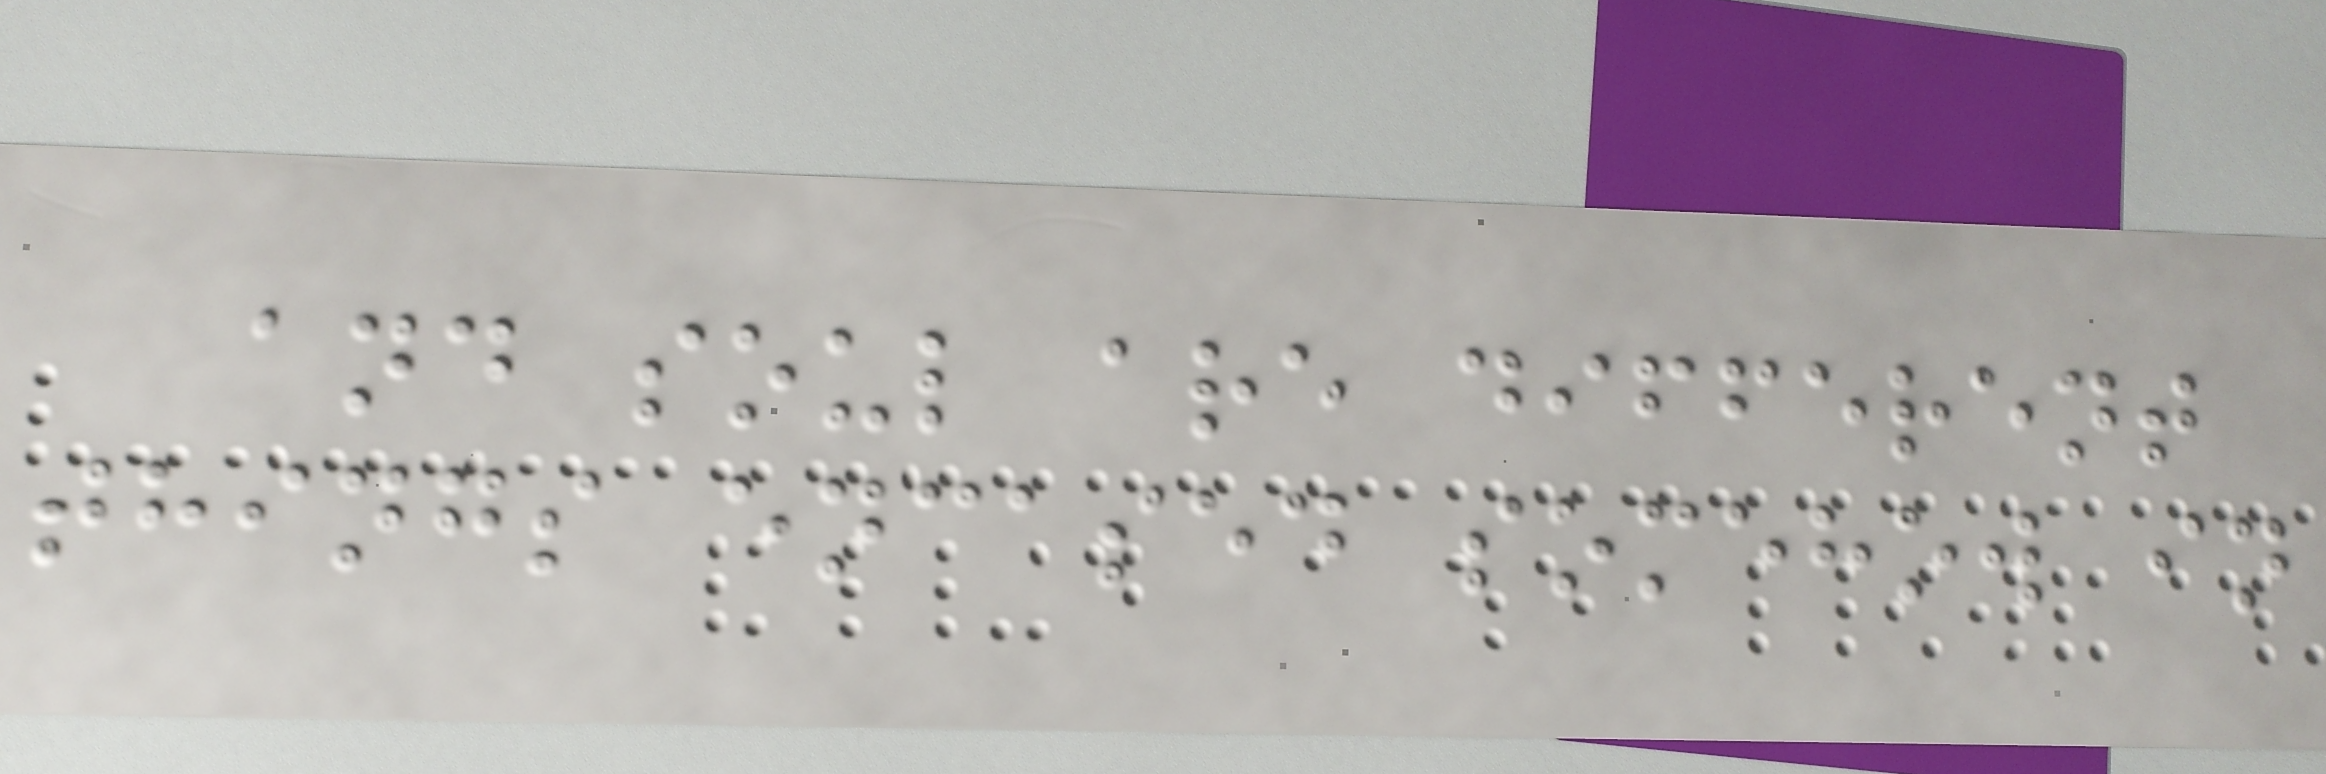and soul are different
things encased somehow in
